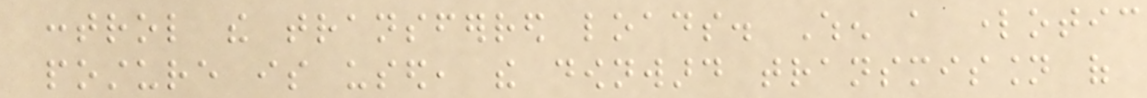control the transferred loads. When a lordotic
posture is used, the downward transmission of
